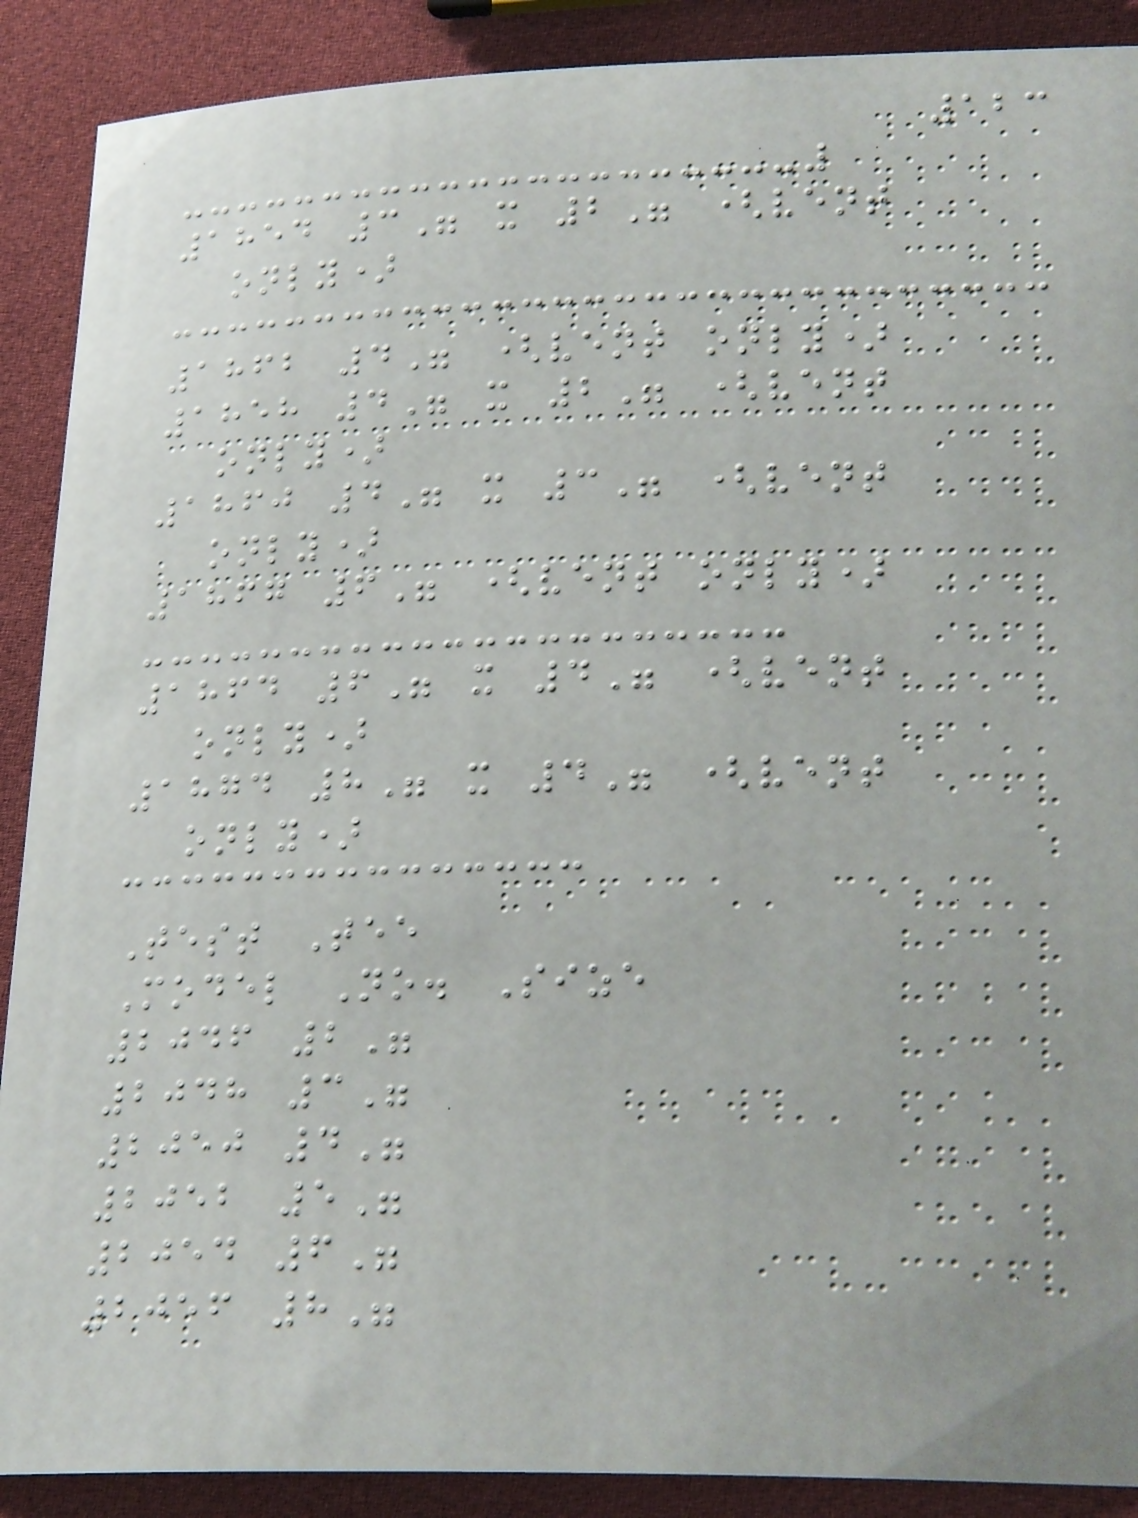123
1854 3" x 2" (vent
only)
1862 4" (vent only)
1858 4" x 2" (vent
only)
1860 4" x 3" (vent
only)
1867 6" (vent only)
1864 6" x 4" (vent
only)
1874 8" x 4" (vent
only)
Test Tee
Model No. Size
2046 2"
2048 3"
2050 4"
2052 5"
2054 6"
2056 8"
